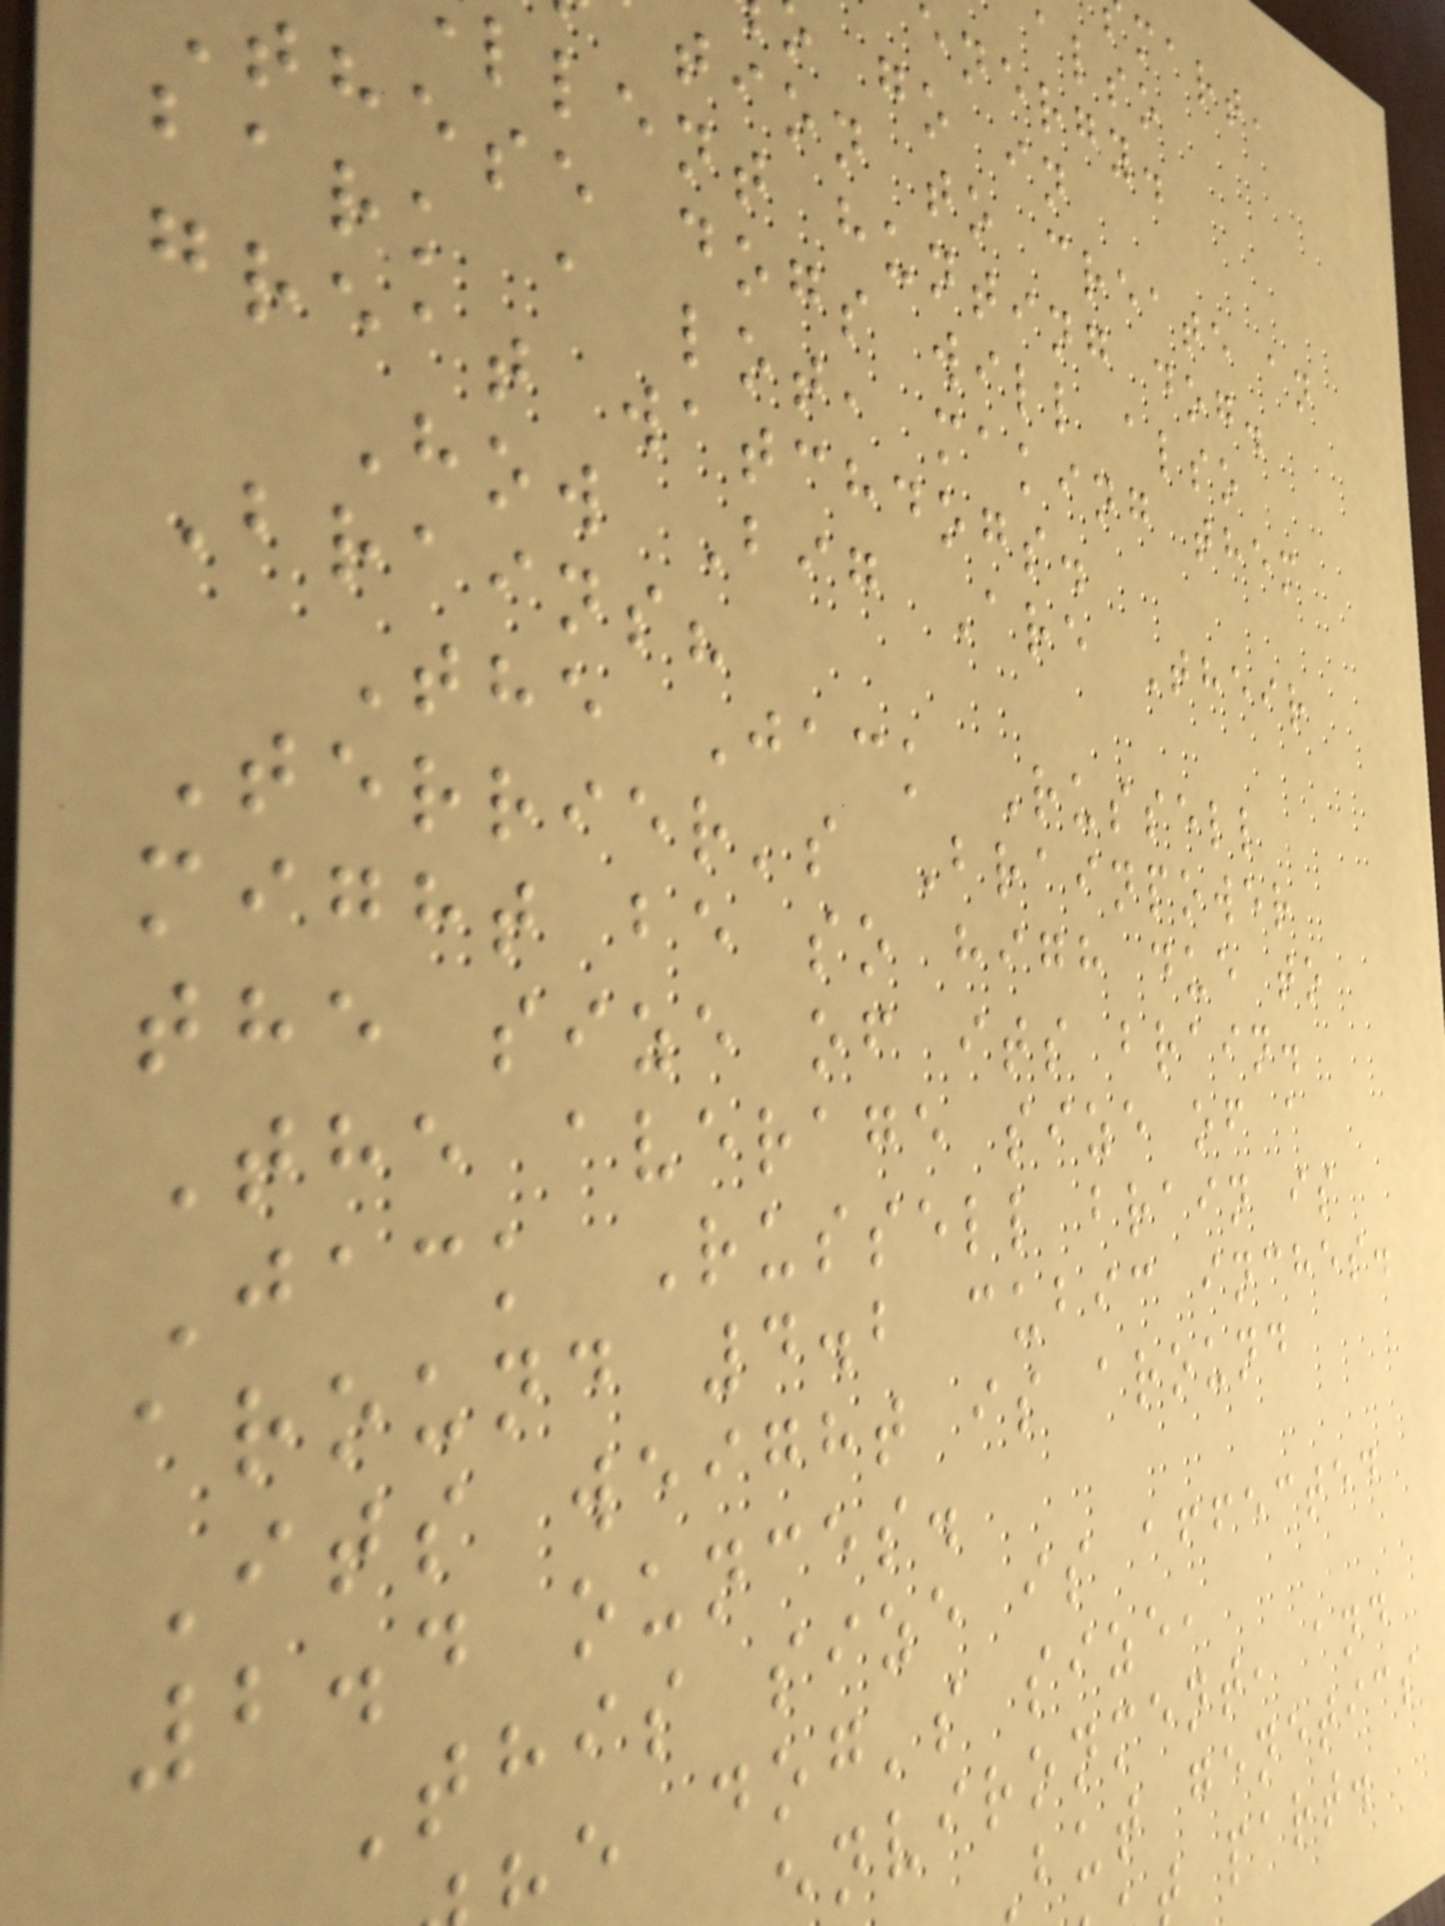energy.
go in
tion to create an
llent hunting dog.
these dogs will also
bark a lot, making them
great watchdogs.
How Big Are Their
Brains?
The Jack Russell
Terrier's Brainpower
might be so high due to
the size of its brain.
The average size of a
Jack Russell brain is
around 4.2 cubic inches.
Its weight is around
2.4 ounces.
This size is affected
e dog's size,
nvironment, and
but genetics
